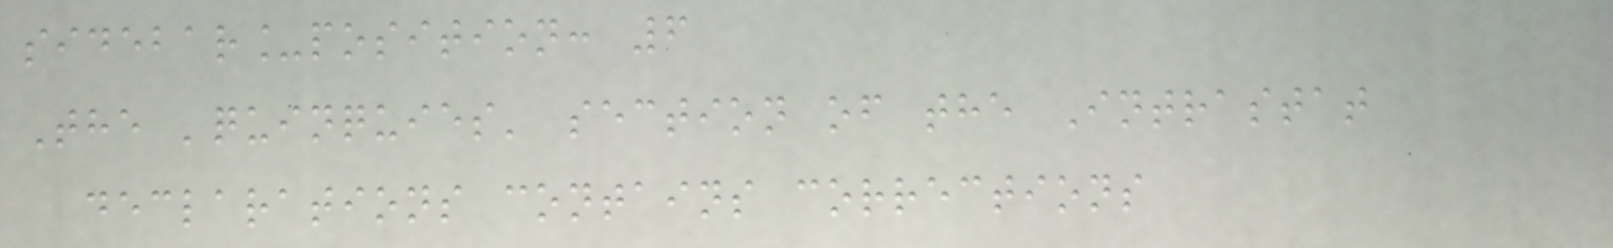sidebar_position: 6
The 'quinquies' section of the Intrastat
declarations contains corrections
